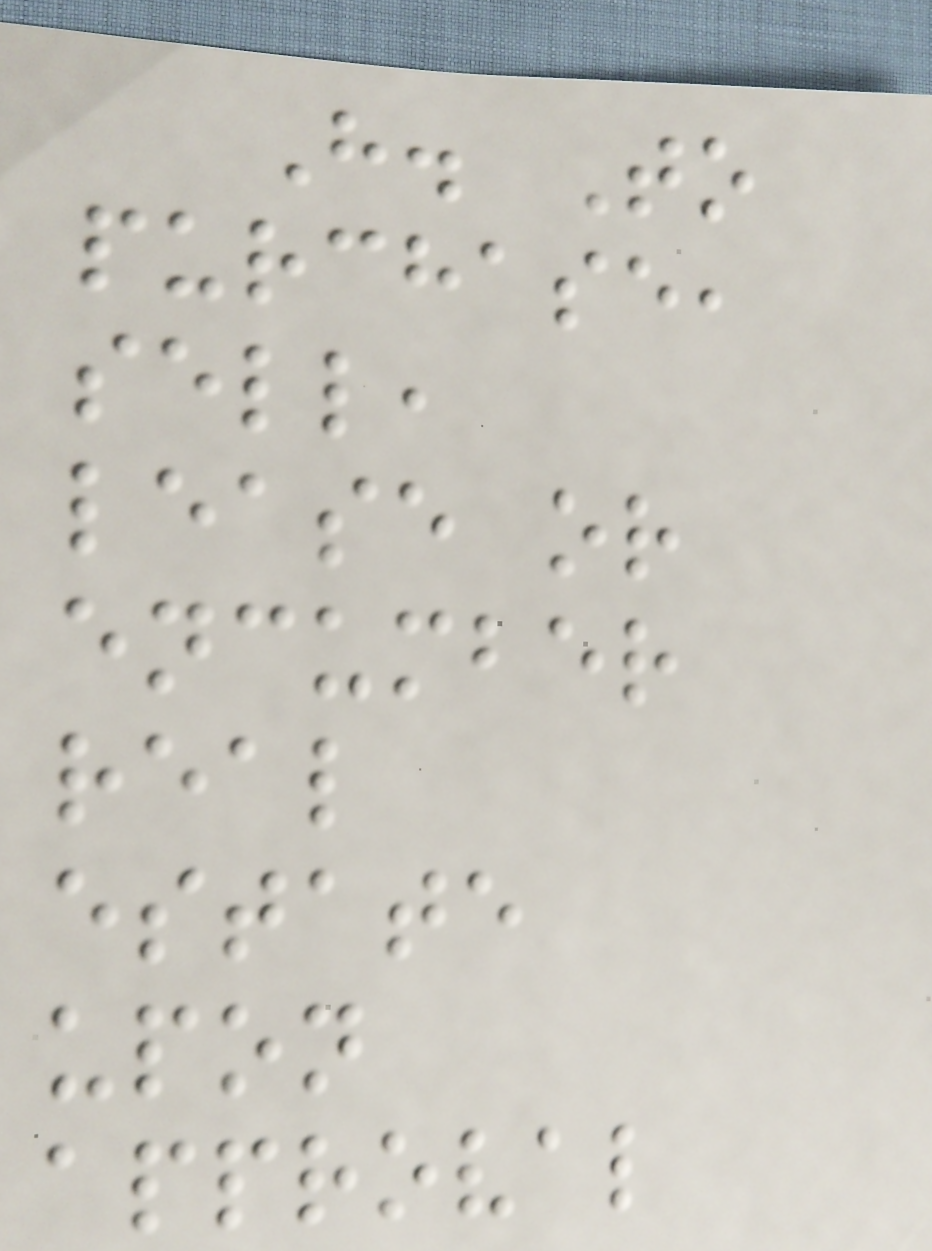H. To
purchase,
sell,
lease or
encumber
real
estate
upon
approval
